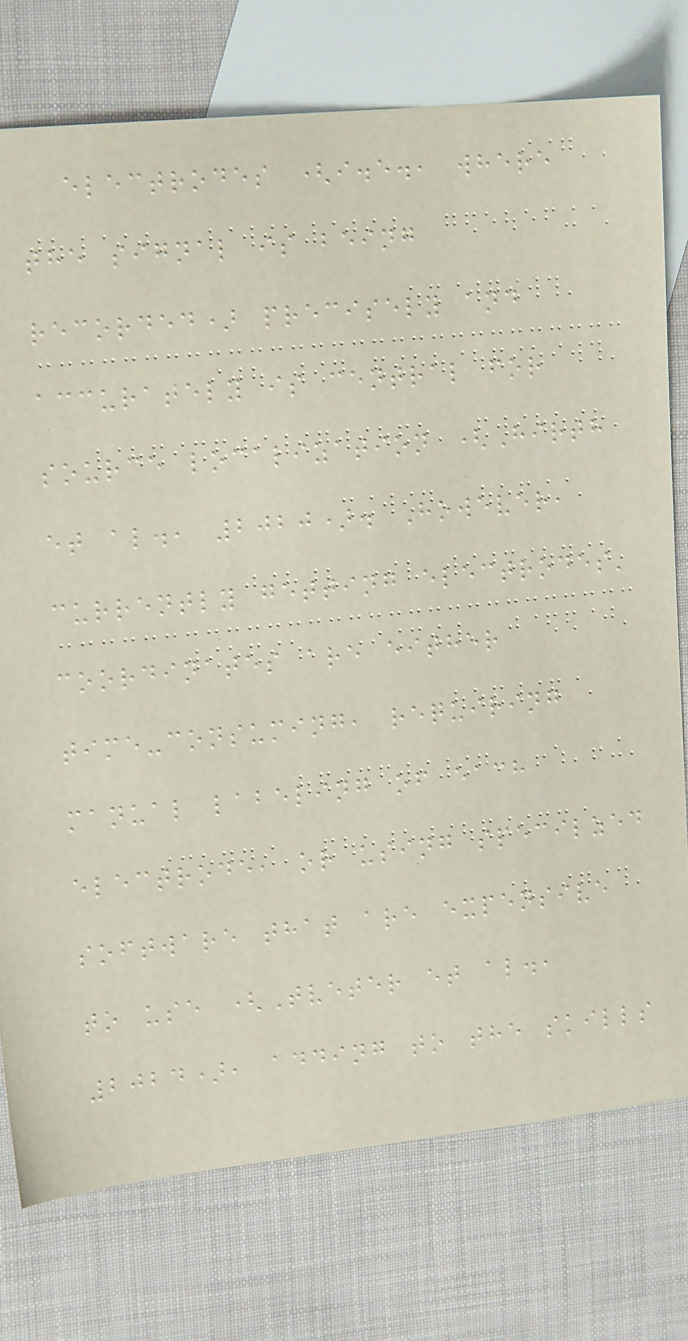electrodes (i.e., where
the signal is being
recorded) precisely and
accurately is central for
source localization (Hirth
et al., 2020). However,
currently getting electrodes'
coordinates are either
time-consuming, requiring
manual labeling of each
electrode, or using specilzed
software that are expensive
to use (Tveter et al.,
2024), adding to the skills
